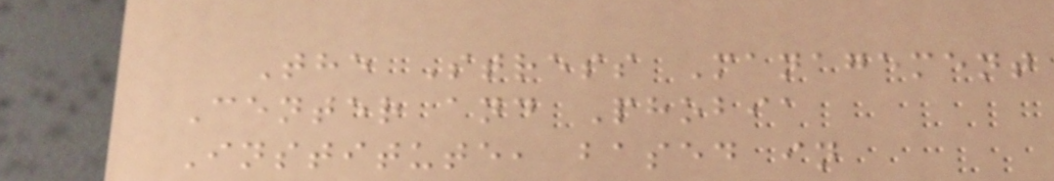The Stress Management
Center and Phobia
Institute, based in
